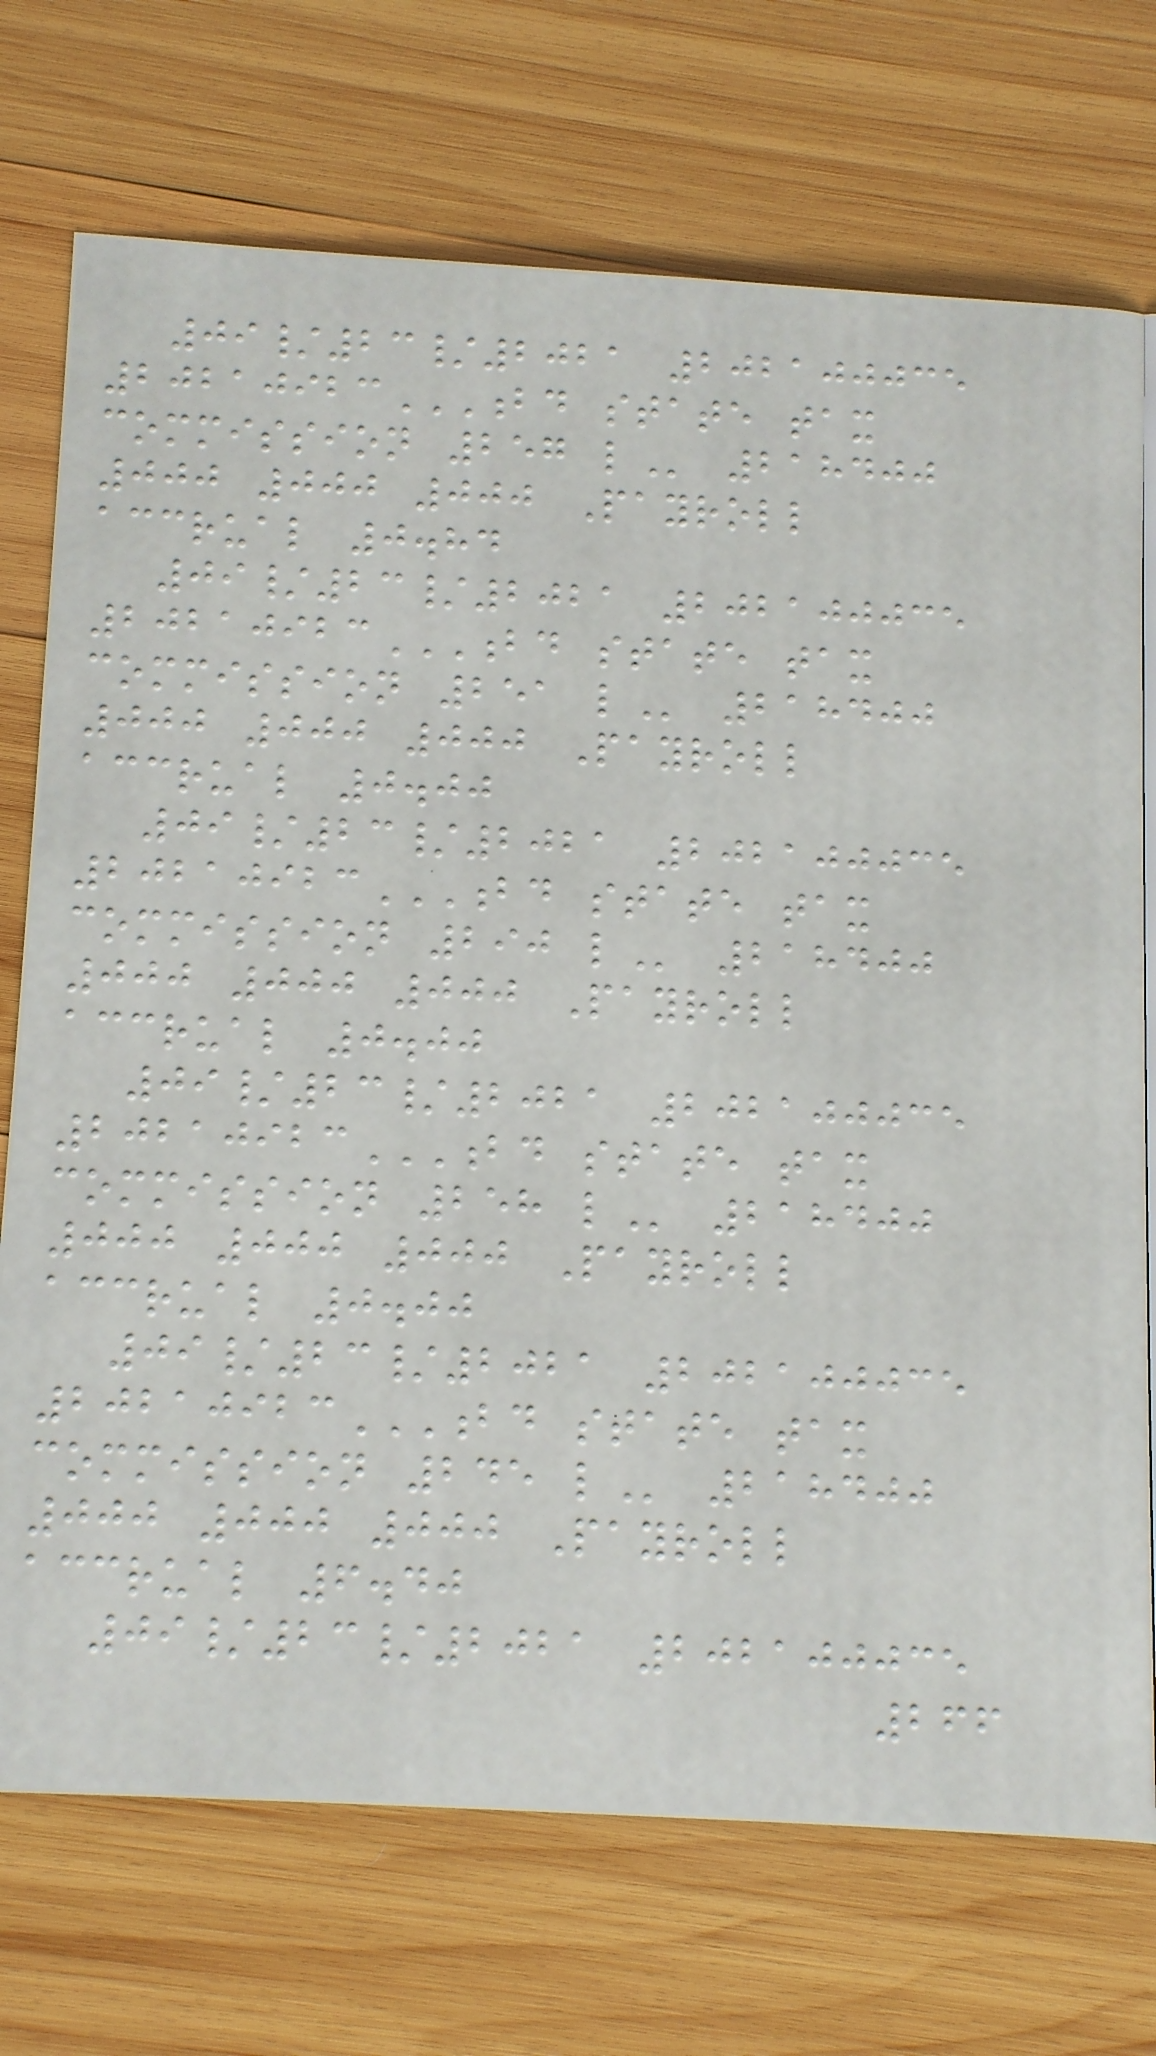09/23/2021 202100035
20210923BD STATE TAX
COMMISSION 257 L 218400
000 000 000 Payroll
accrual 0.84
09/23/2021 202100035
20210923BD STATE TAX
COMMISSION 251 L 218400
000 000 000 Payroll
accrual 0.00
09/23/2021 202100035
20210923BD STATE TAX
COMMISSION 290 L 218400
000 000 000 Payroll
accrual 0.00
09/23/2021 202100035
20210923BD STATE TAX
COMMISSION 258 L 218400
000 000 000 Payroll
accrual 0.00
09/23/2021 202100035
20210923BD STATE TAX
COMMISSION 245 L 218400
000 000 000 Payroll
accrual 6.40
09/23/2021 202100035
266
